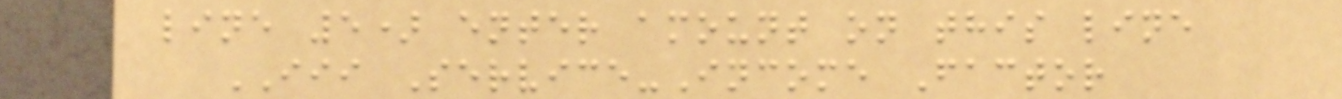line 5) enter amount on this line
III Service-Income Factor
